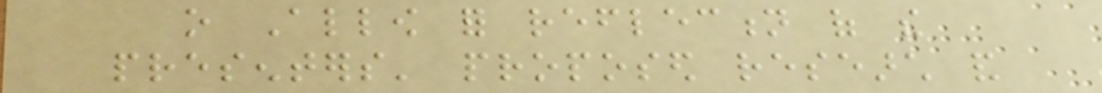o Allow for reflection of the
presenters' proposed research and
